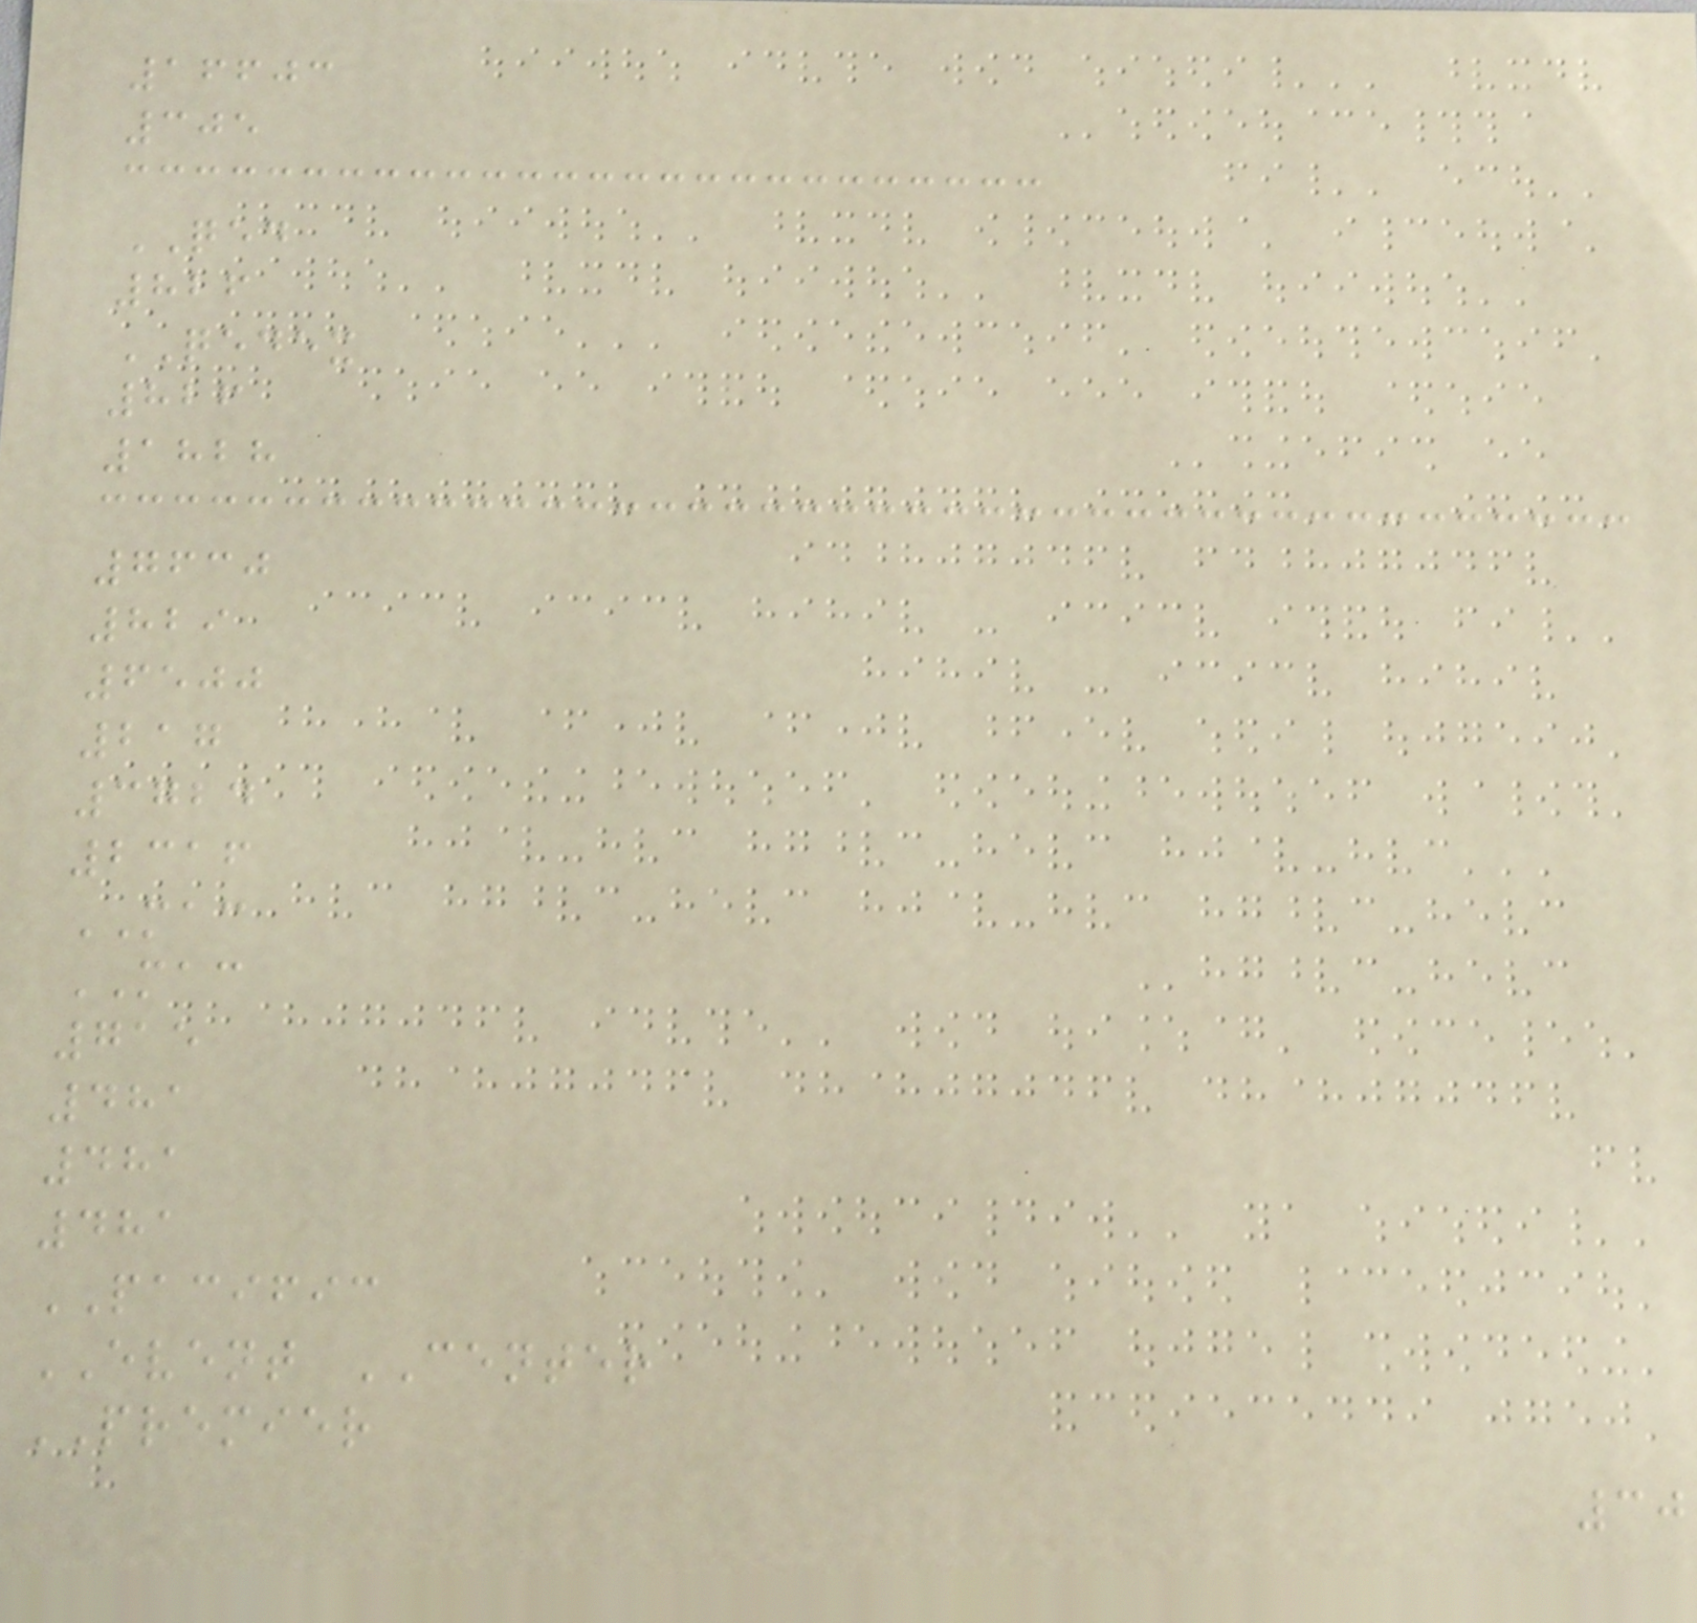16603
305
QED
826
QEDEX
826
1828
7630
829
6500
217
3724
2316
MAC
MAC
715
481
481
481
PACIFIC
EVENT CENTER
PREMIER
30
